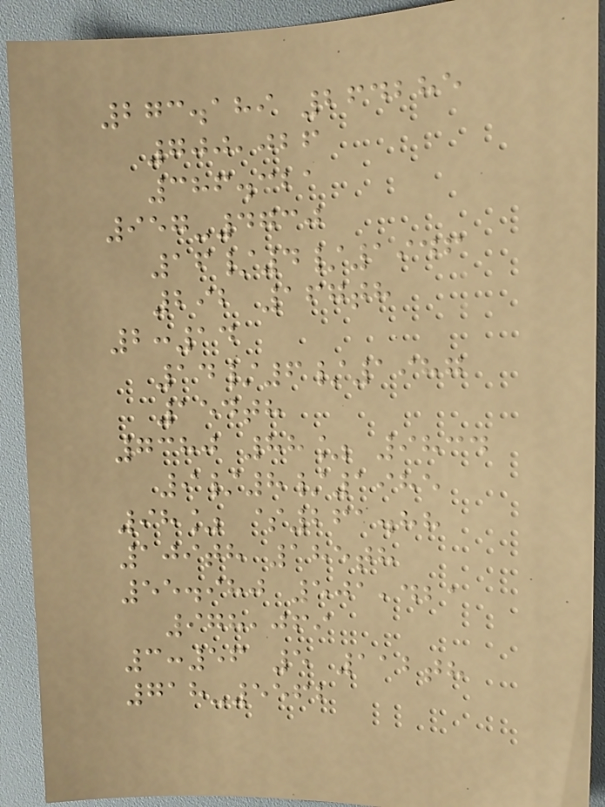273.189 264285
700,026
386.321
957-4730
16/4/1946
292 167th
2:14
14/6/1987
154th
7380 88% 9834
9/8/1985
98% $261.88
109th 185th
55.980 501,421
978,069
3:56 5 112th
718-5562
